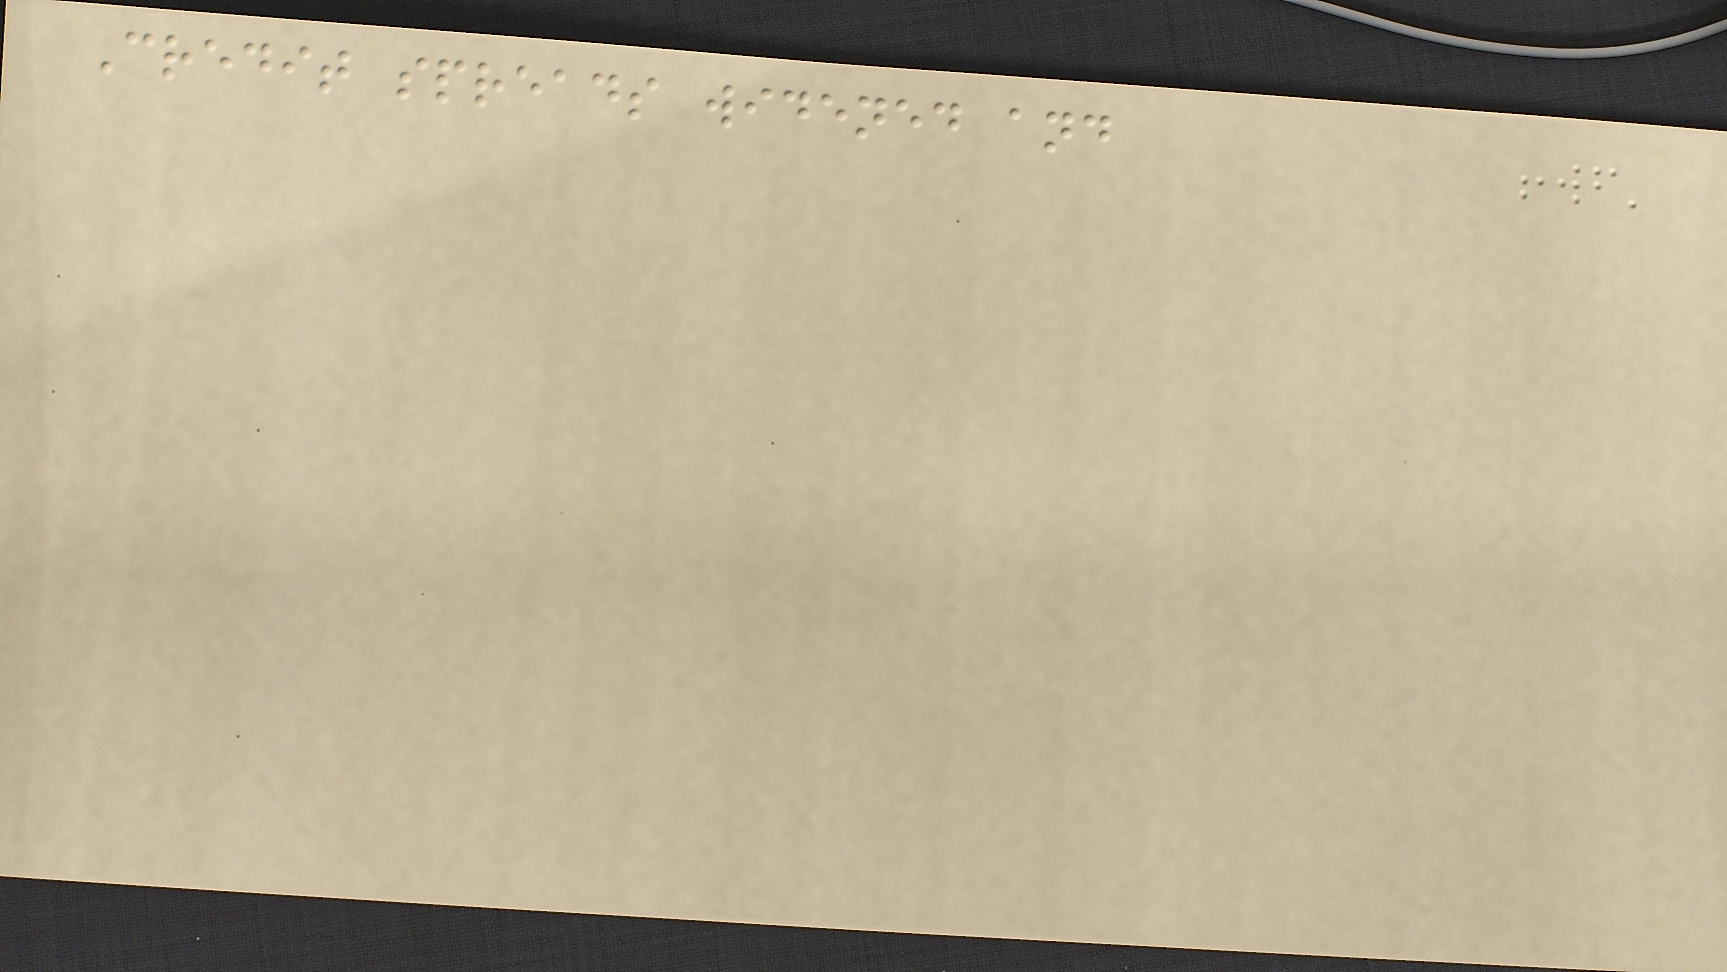Credit spreads widened and
